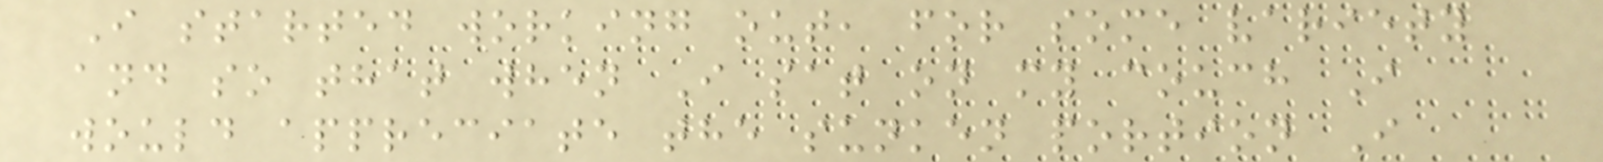I started working out, for some variety
and so that when I sat on my couch I
would appreciate the sunken portion I
